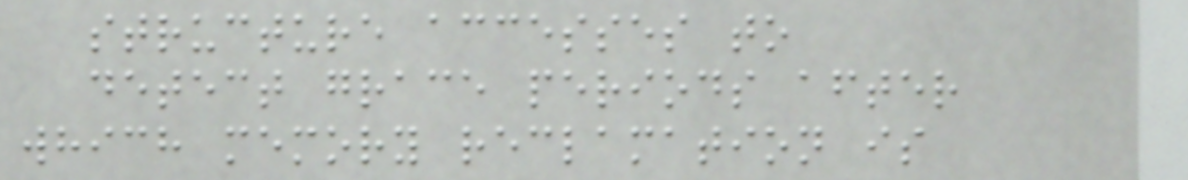structure accesses to
detect grace periods after
which memory reclamation is
